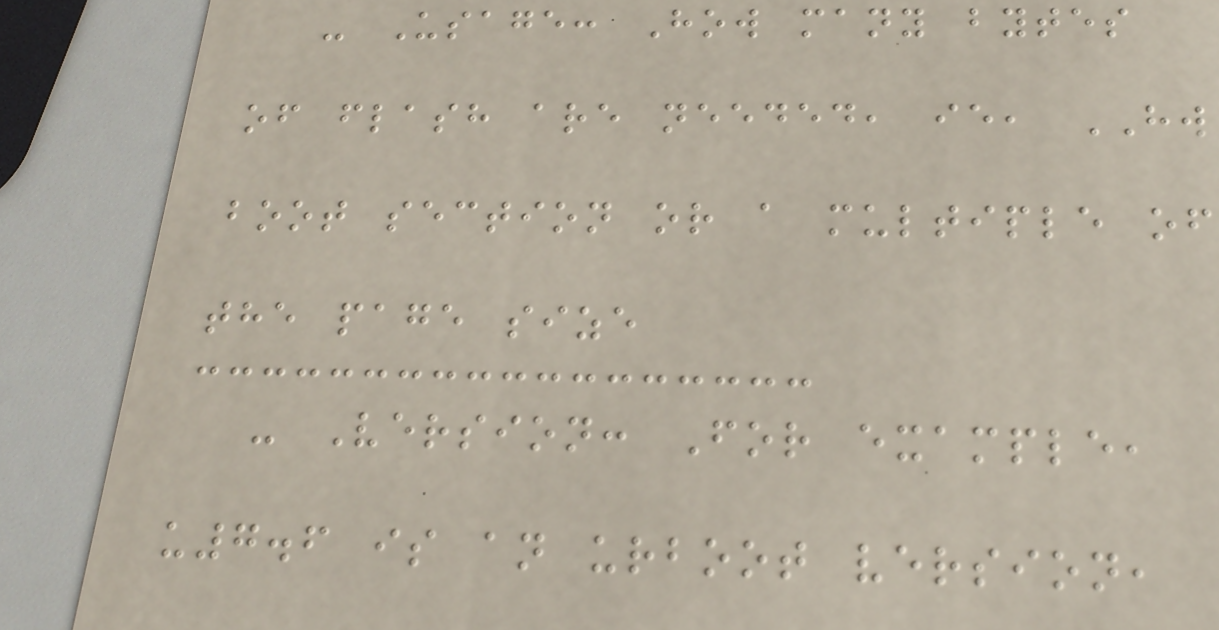- Usage: How many bytes
of flash are needed, ie, HW
boot section or a multiple of
the page size
- Version: For example,
u7.6 is an urboot version,
